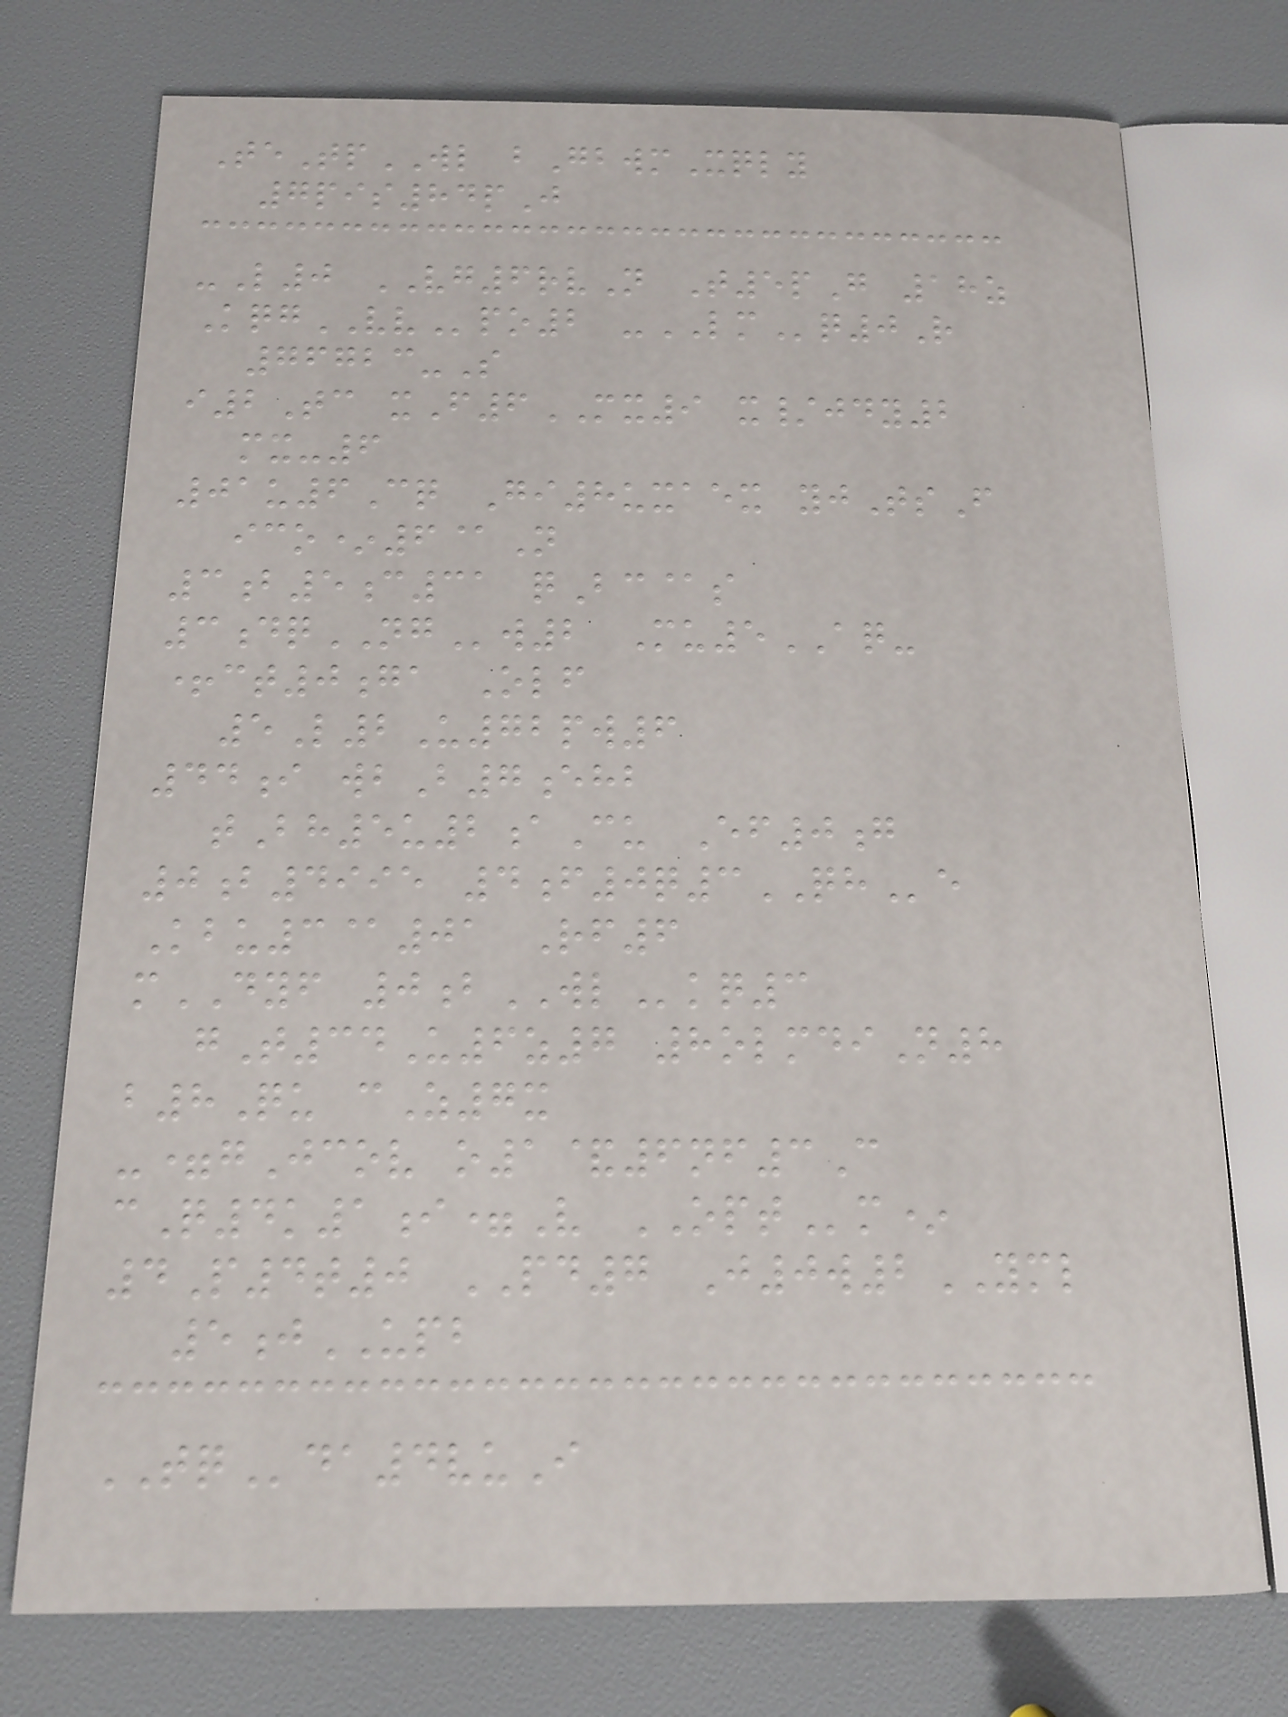TeTpWL bGbwmXqly
7pis84pJ
-L0 VG6rvN T5pG 18z
KqgVVpo2 -LMq0R
76723-S
i2Tc xF6MX9 x/jdy2
mx-6
01u6Cq Gi8uxaex yjTsF
ico*6@N
3b5c31 qBc@s
3dqNGw2 Mu5AQ-
+ct0ga Olf
5L2U72pw6
44i wbB7ehb
tBh5u2aCu Ef0g
0b4995 4f0q3QHe
Kbu3@01 Rf6
mDYF 0bWLkq3
gT34U6z7 8olmdiN8
b8Qu cZ7x
-=gJcov o1&6nf3C
cQ4k1i=V OPTm*
4P4t0 PD7 J0w2YML
5jUPB
TQda4vuI
